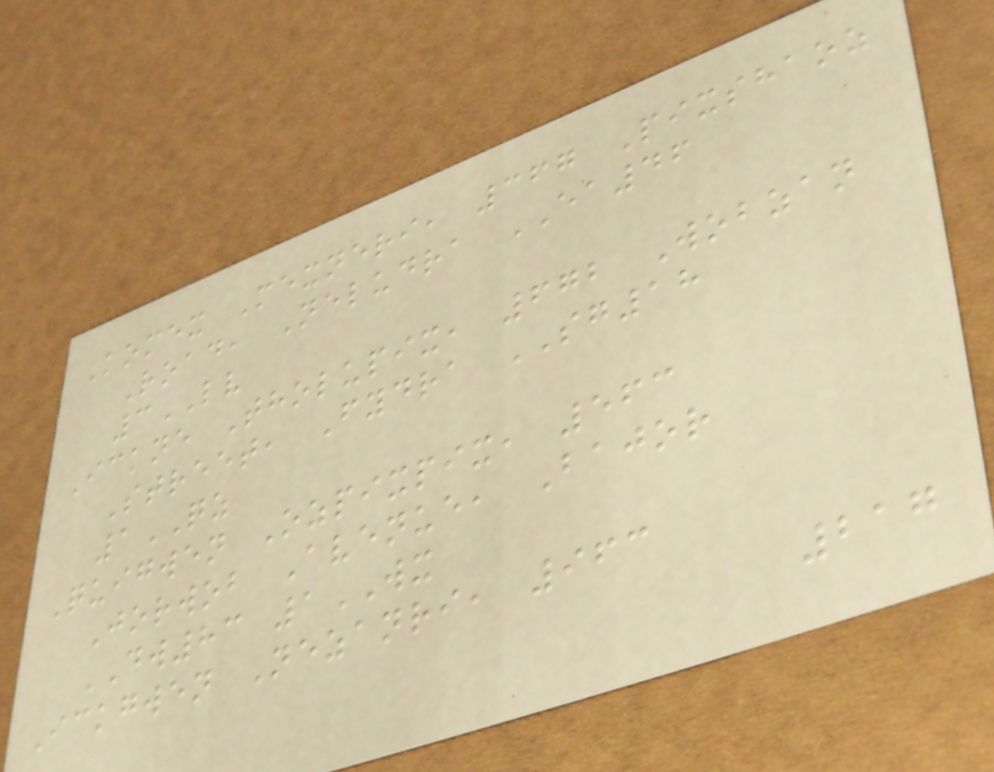Komex Mexneri, 367 Pixshaoz
Road, Neludra EA46
3LV
Ickne Tholupix, 672 Wobzan
Street, Fydra SG18
1QZ
Quigwen Ozpixpix, 563
Jorwob Avenue, Bajor
DW83 1WX
Ickgwen Nezanri, 963
217
